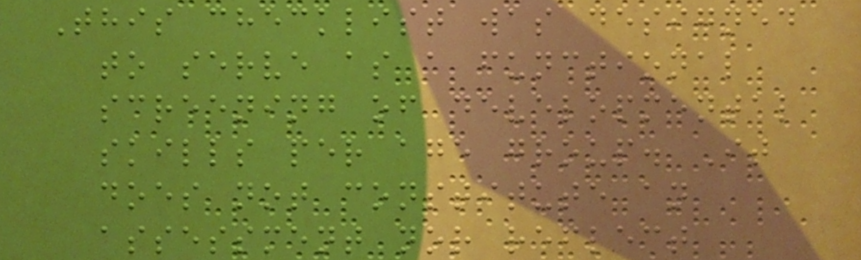This checklist was designed
to serve as a functional
screening of developmental
skills per age group. It
does not constitute an
assessment nor reflect
